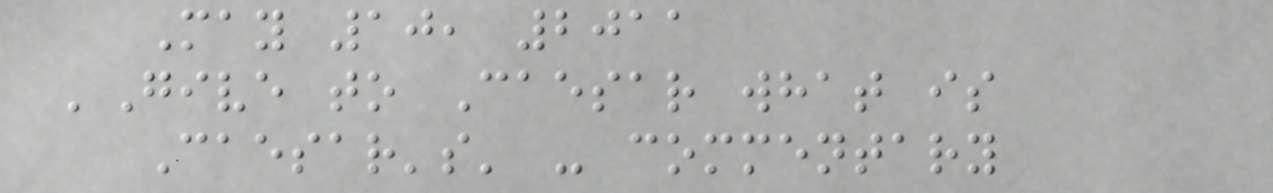May 10, 2011
'Give to Caesar what is
Caesar's' - commentary
